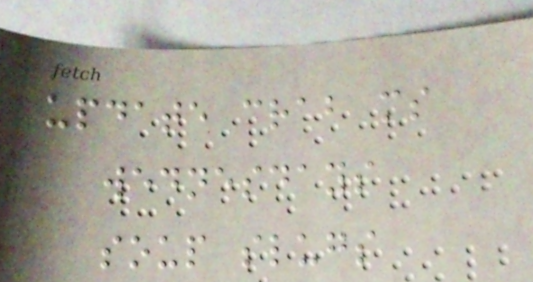update crab ms
wednesdays
soup slugs
